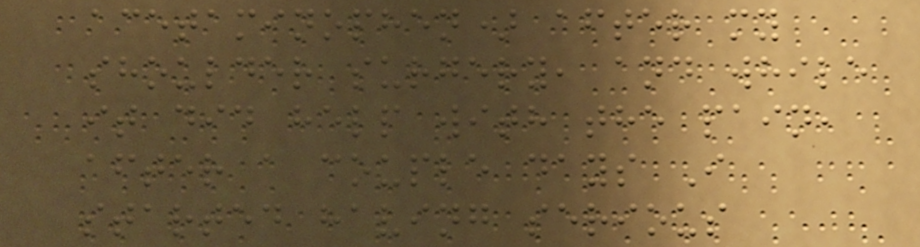acetaminophen) after my
shoulder surgery, and while
it did help with the pain,
after a couple days I
started having serious
